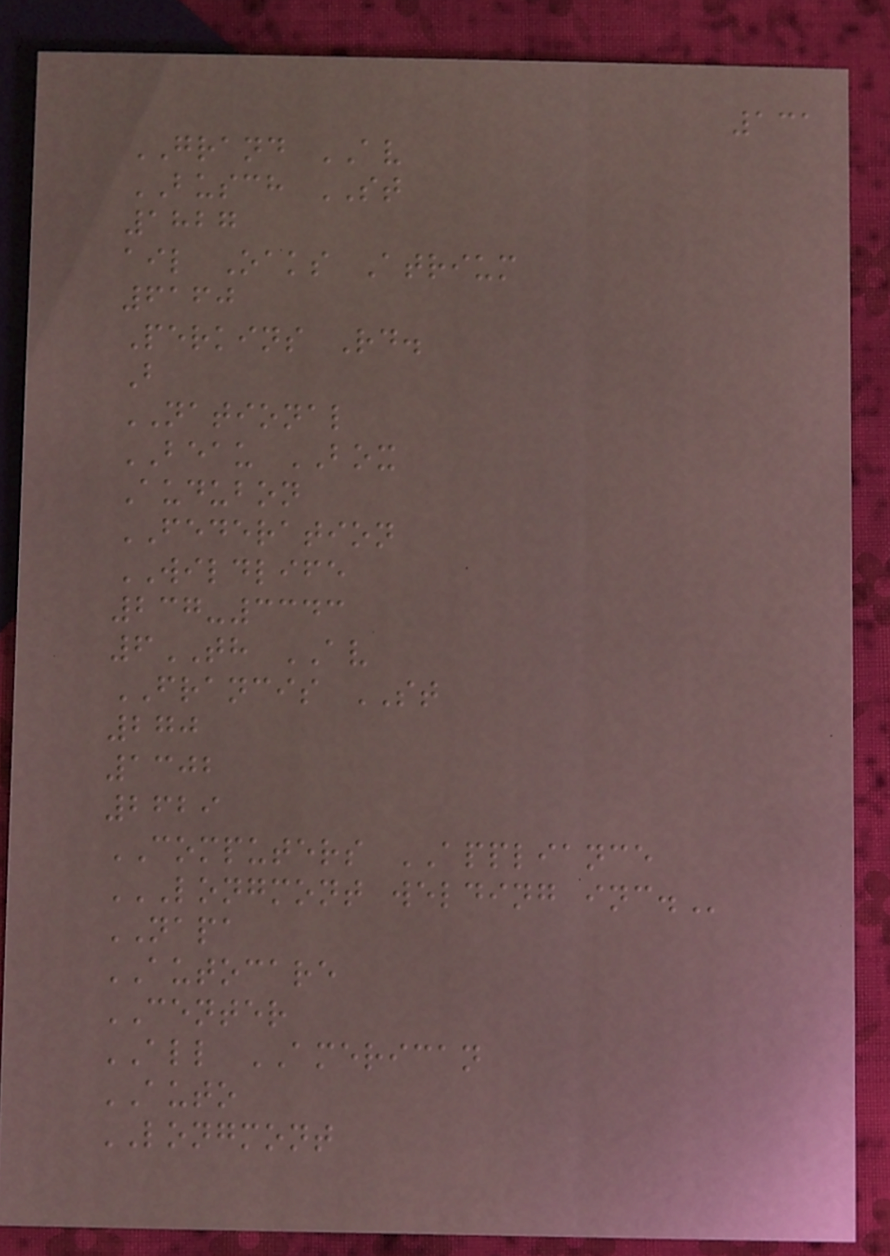131
GRAND AV
BUSCH ST
1827
ail Oaks Atrium
6160
Perkins Rd.
B
NATIONAL
BEAU BOX
Audubon
FEDERATION
WILDLIFE
237-3343
6TH AV
FRANCIS ST
270
1302
2629
COMPUTERS APPLIANCE
LONGMONT WELDING INC.
NAPA
AUTOCARE
CENTER
ALL AMERICAN
AUTO
LONGMONT
